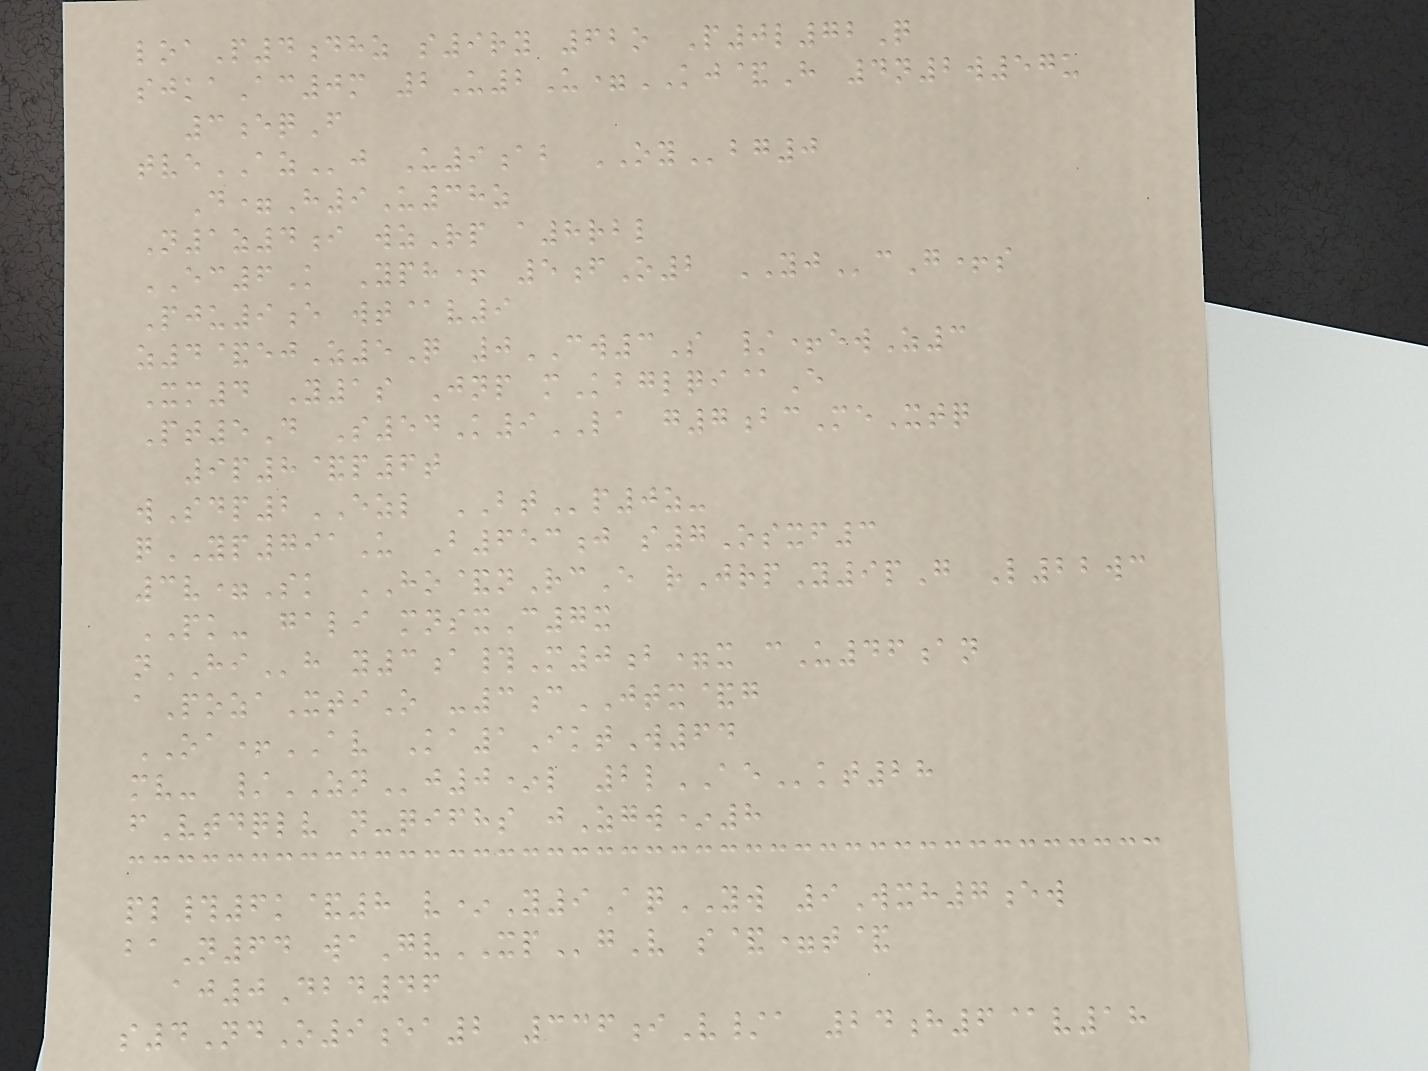loaP4dhz s9ry 62o P0l72Q
sjkaAc0m 2U2U=KJ&H 4n2w57u
3eqF
tveAZj U9ab OYbg0
D=H9U38z
N1z4i wzRp a8rbl
EC6K Yph+ 5fO2 YJcG+s
Pju9e wt@v9
z4&ejZ5Q 0CW3S /+ewZ3
Xm4 Y1s Jnp mKbglqi@E
Pt5D S54K9LA g7bcMeXtq
9p8&p6t
wSdp2EZL BTp0z-
qYP791U B653j s7Osxf3
3v=Sk HO&nRcE rJrpY9pG L22wc
PK- gali mnsxC7x
nHIh y3a#M0b=x cU46an
aPozaXtiO -3cJTX&g
OA+AV Ka1IktW64
mv- /ZNj0*l 2lAEkt28
fVtdqlv n-qifhs jZgw*8
pl#6k&8 v*Y9AqYW 9Wxh7ew
baN64 waGvXPgV s&=t&
aj0Dbd46
s4NdO9ea2 336iV/a 24h6@v18
